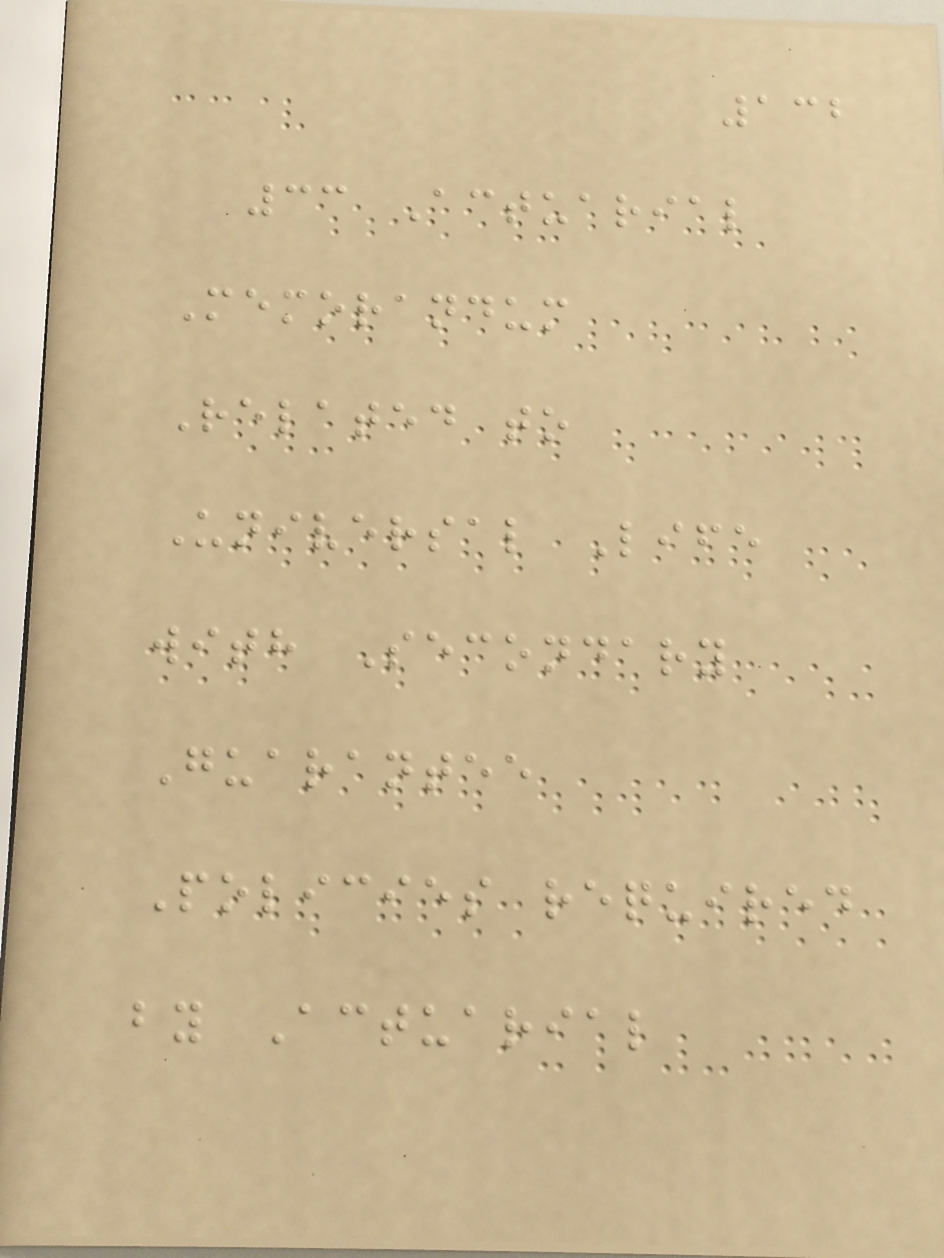132
33 Actuarial
Memorandum
Related to
Universal Life
with Secondary
Guarantee
Policies required
by Actuarial
